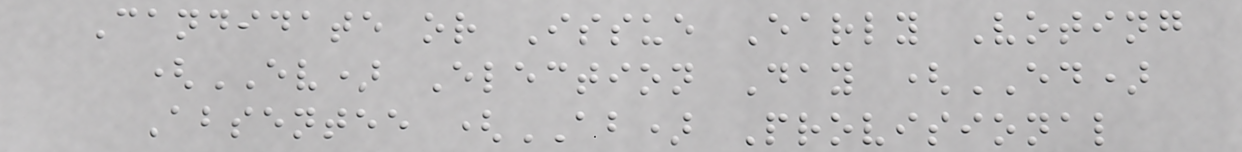Candidate or Issue Early Voting
(EV) Election Day (ED)
Absentee (AB) Provisional
